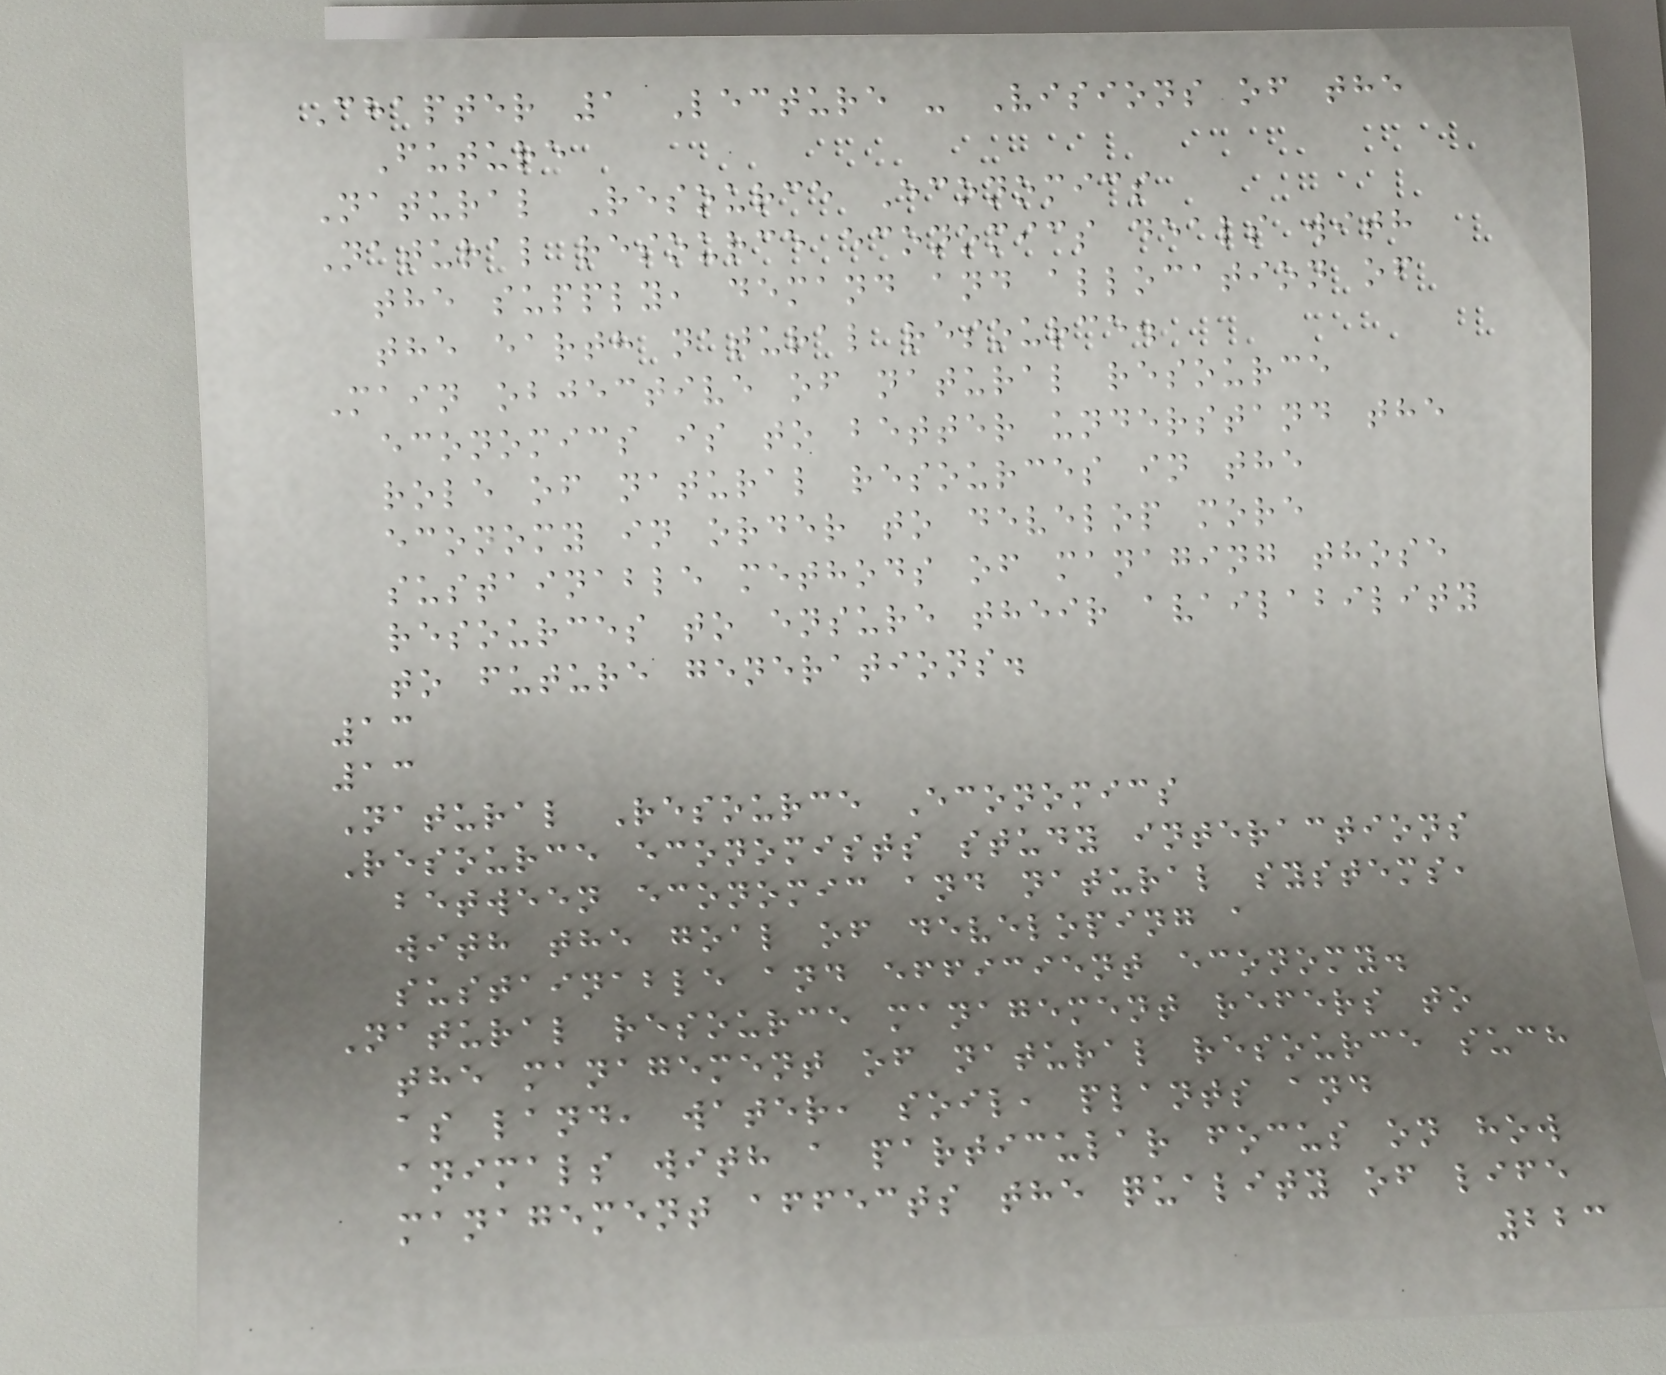Chapter 1 Lecture - Visions of the
Future
Natural Resource Economics
Natural resource economics deals with
the supply, demand and allocation of
the earth natural resource.
Main objective of natural resource
economics is to better understand the
role of natural resources in the
economy in order to develop more
sustainable methods of managing those
resources to ensure their availability
to future generations.
13
13
Natural Resource Economics
Resource economists study interactions
between economic and natural systems,
with the goal of developing a
sustainable and efficient economy.
Natural resource management refers to
the management of natural resource such
as land, water, soil, plants and
animals with a particular focus on how
management affects the quality of life
223
